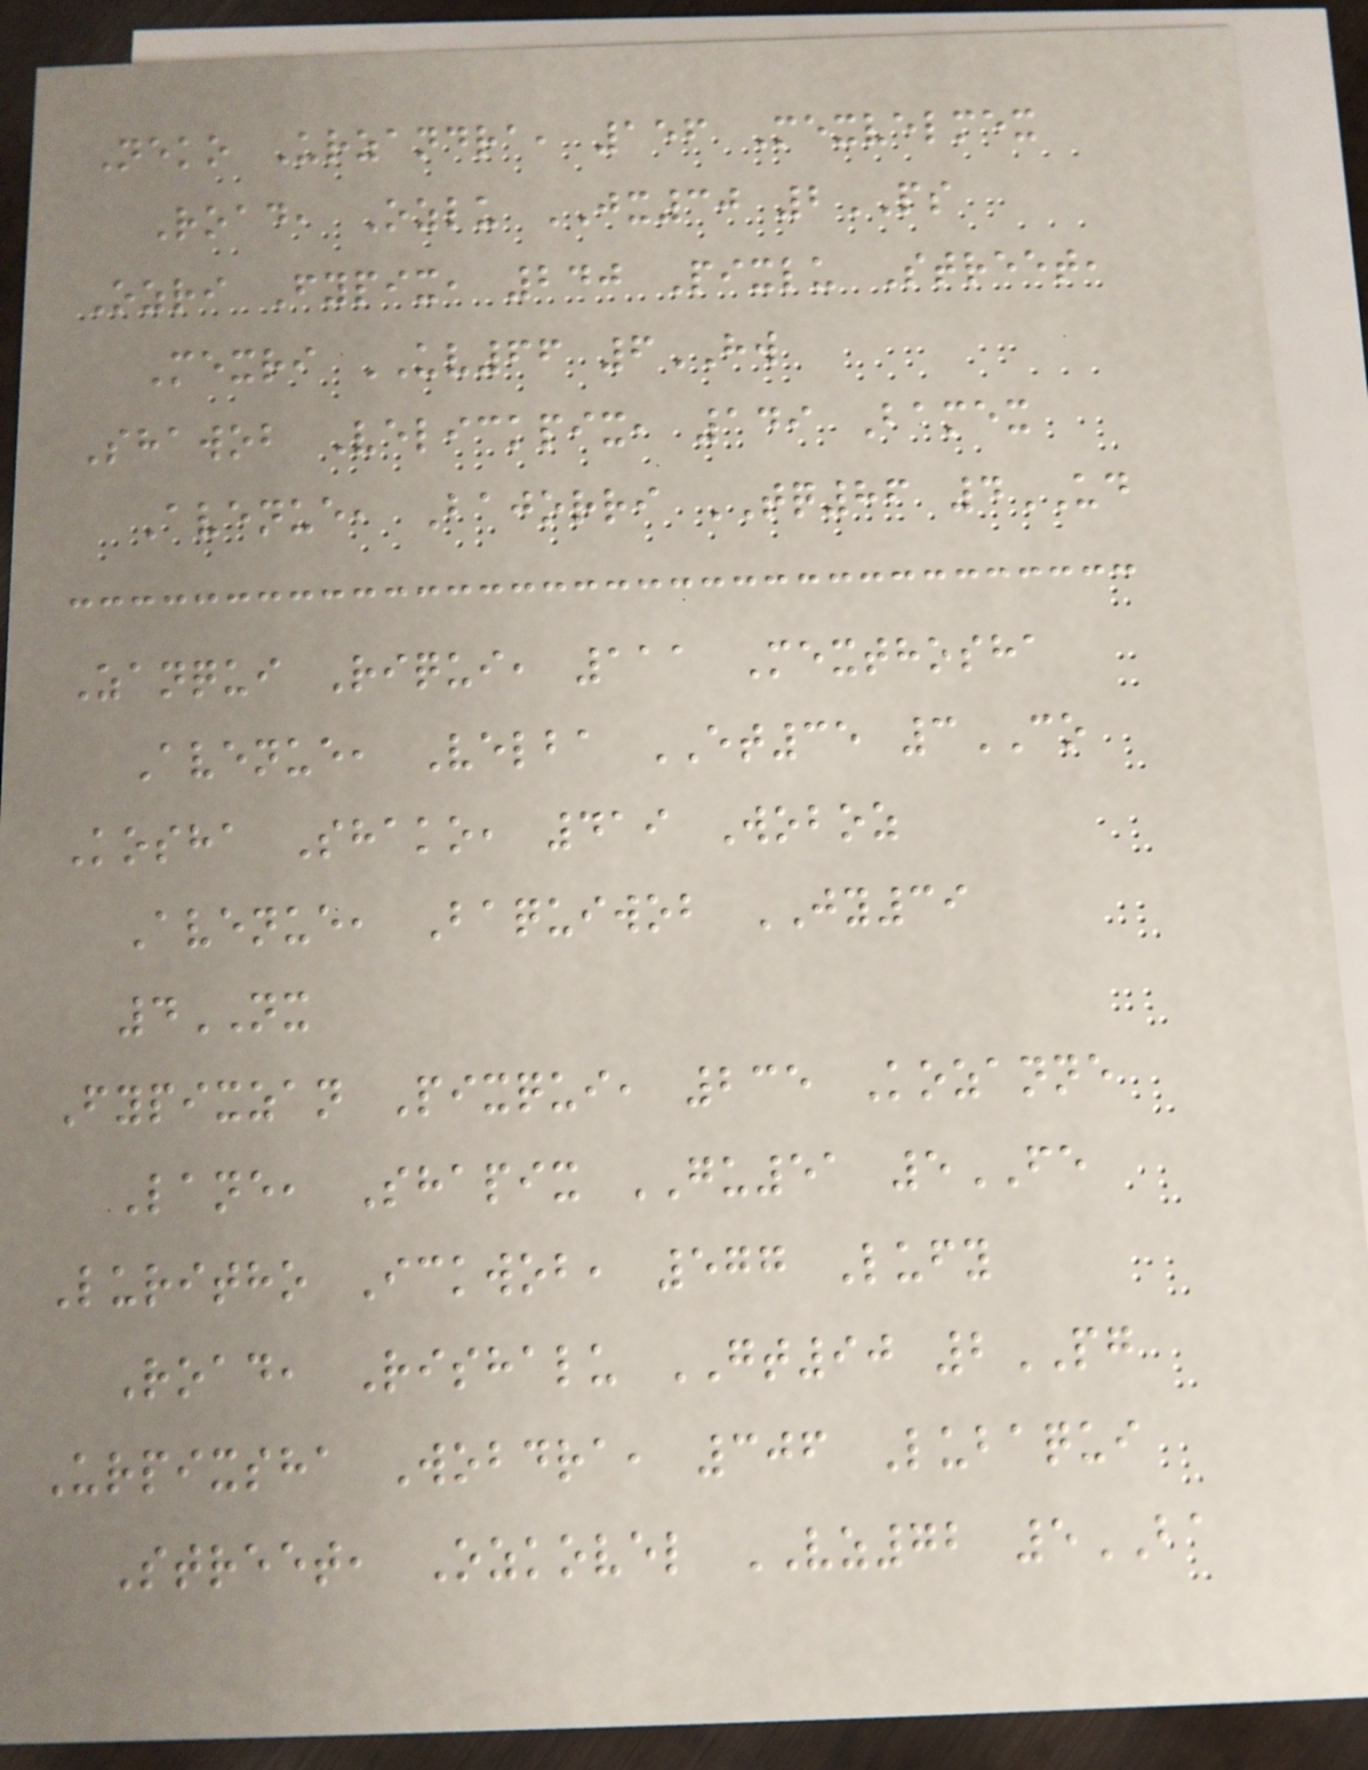Neko Urzandra, 156 Mexvelmex
Road, Ozlu JX30 2PS
Ozri Fypix, 240 Pixlu Street,
Mexri UV66 6HW
Shawob Velickpix, 149 Bamex
Avenue, Bajorri TQ86 4UD
Zanqui Riqui, 111 Mexthosha
Avenue, Velba ET35 3CO
Kosha Shako, 419 Woboz
Avenue, Baquiwob JY39
4NX
Fypixzan Pixqui, 235 Kozanne
Lane, Shapix GU51 5FE
Luritho Ickwob, 577 Lufy
Road, Rishalu GT90 2PG
Urpixsha Wobdra, 306 Lubaqui
Street, Ozkovel VZ72 5BA
